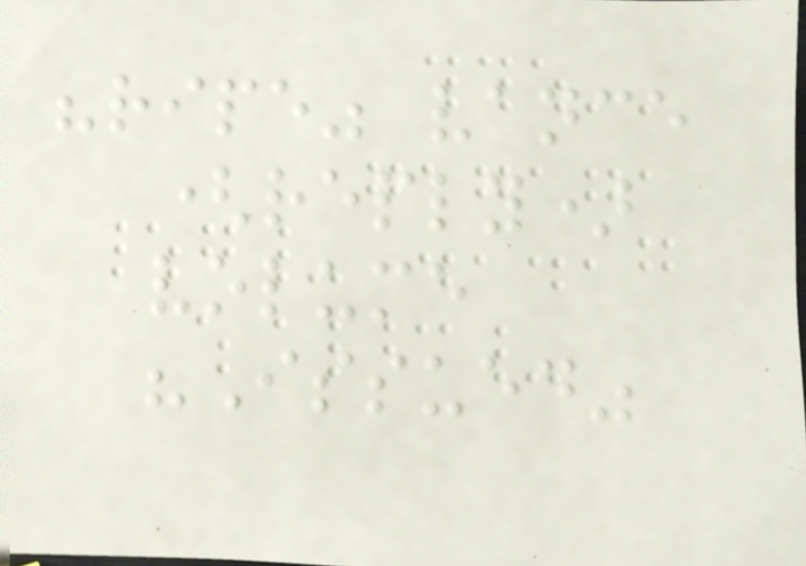"ripe" vance
(reply)
volume
"Issued"
